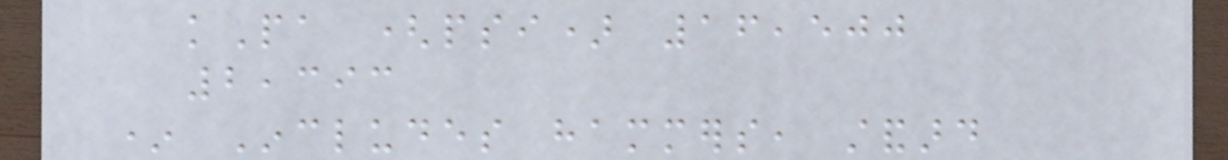kPa (psi) 16,500
2,393
* Includes hammers, standard
